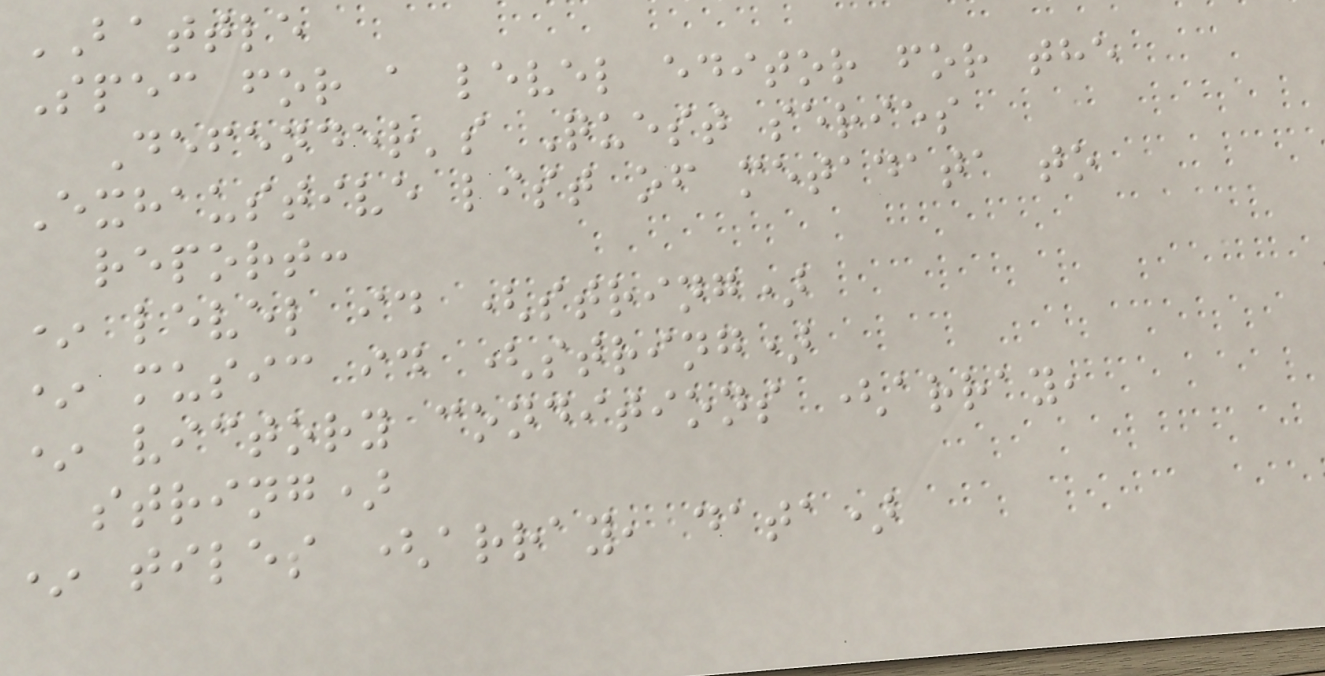BATTLE
Spec for a level editor for the
Defender's Quest series
Exhaustive list of metadata to
report:
* level id (string)
* music id (string)
* victory conditions (array,
string)
* tiles (array, data)
